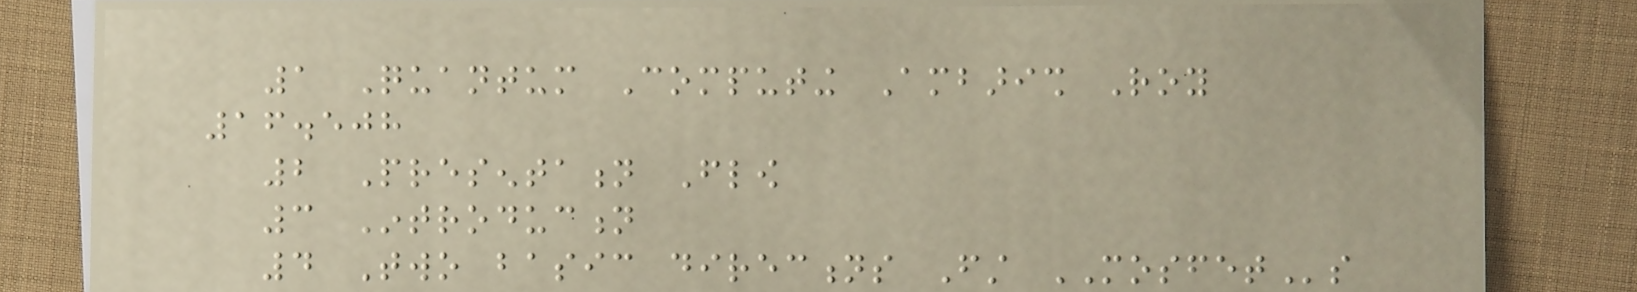1 Quantum Computing Ambarish Roy
16.508
2 Presentation Flow
3 Introduction
4 Two basic directions First MOSFETs
